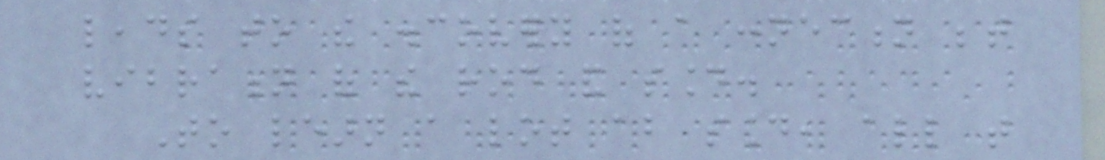leads to the discovery of a connection between
vibration of the rod and sound.
To learn a lot about sound, all that
